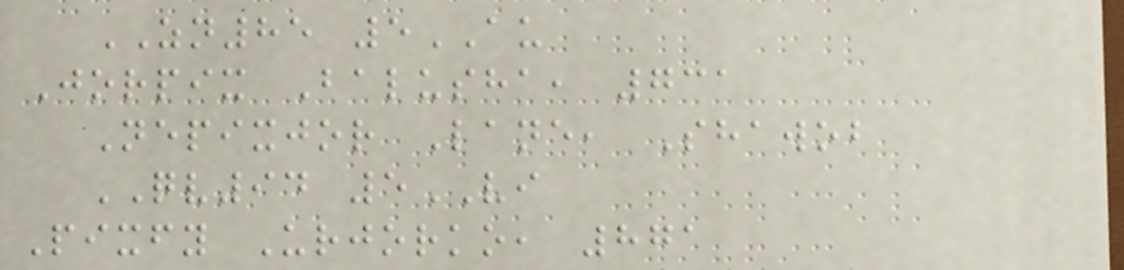ZN85 5AU
Jorpix Balusha, 731
Nepixjor Lane, Shawob
QV94 5VI
Pixfy Urjorko, 871
